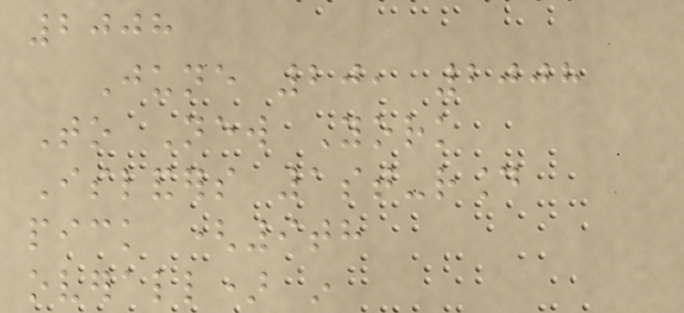2008
June 20, 2008
To New York
Islanders 1st-round
pick (9th
overall) in
